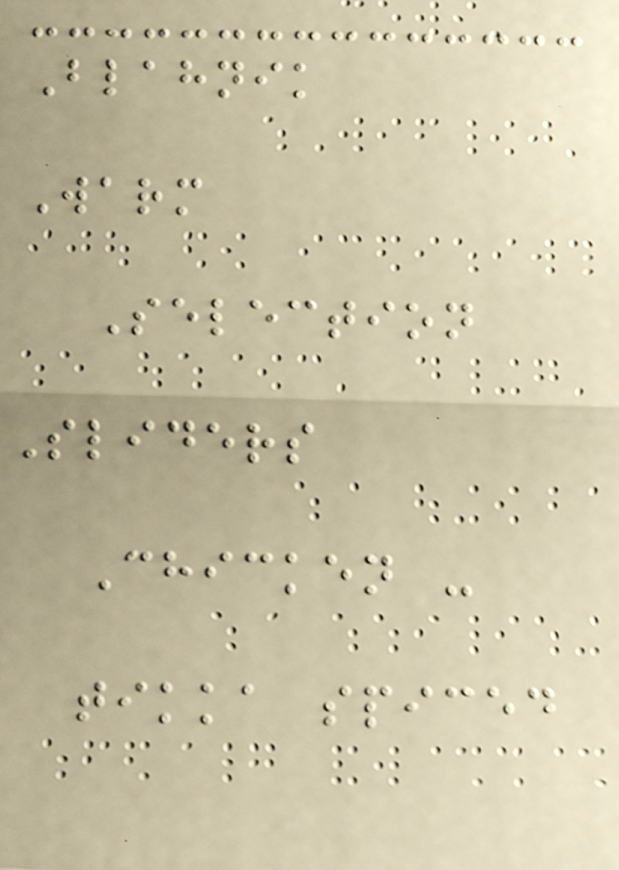Blahnik
Warm
Selection
Sliders
Chicken -
tikka spiced
